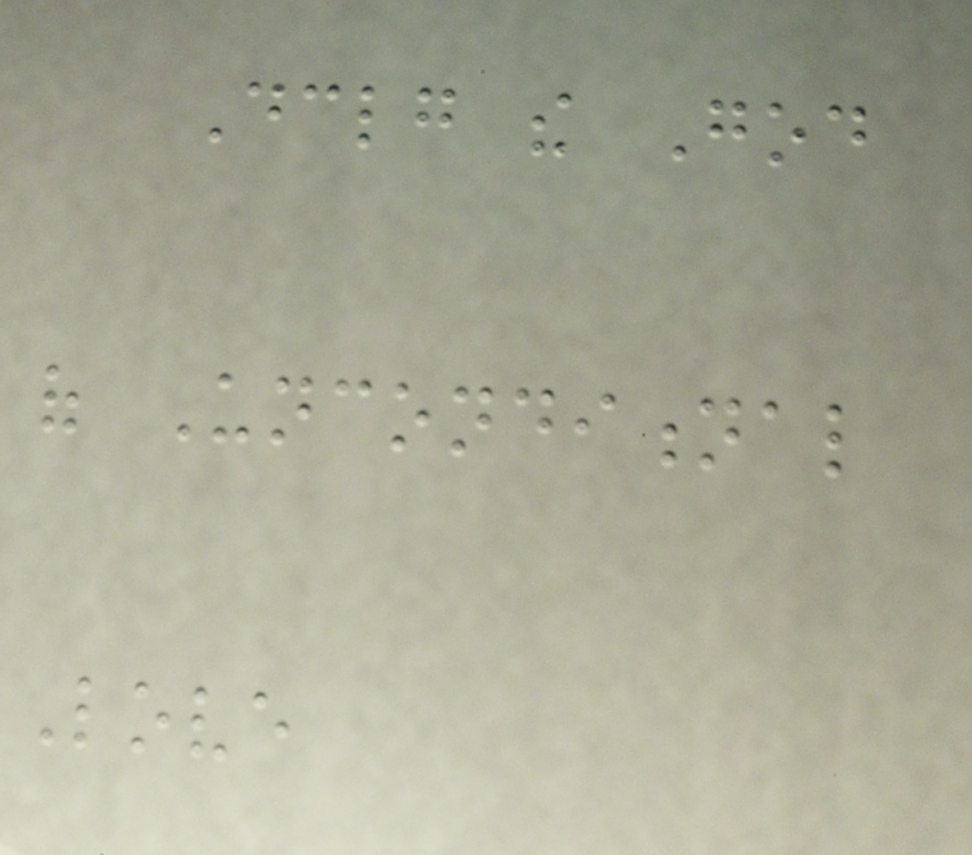Declaring the God
of Unconditional
Love
